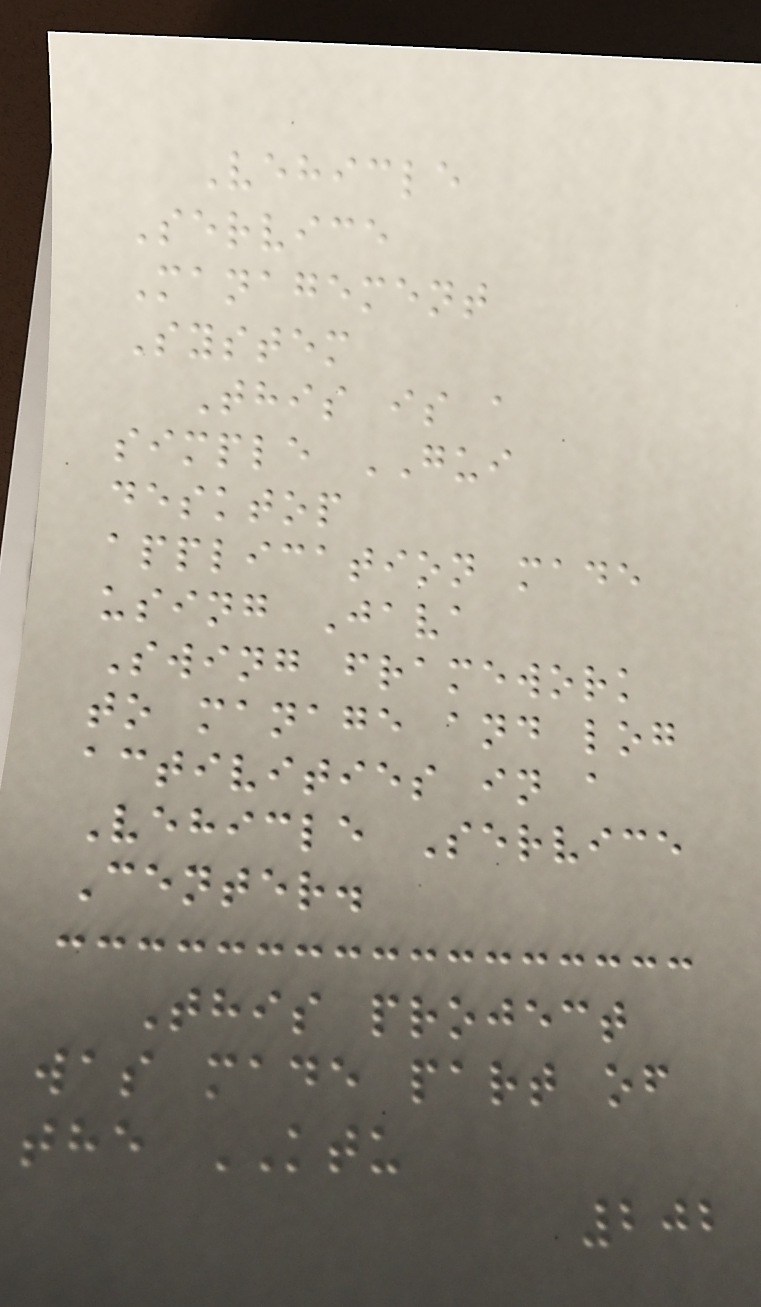Vehicle
Service
Management
System
This is a
simple GUI
desktop
application made
using Java
Swing framework
to manage and log
activities in a
Vehicle Service
Center.
This project
was made part of
the KTU
202
